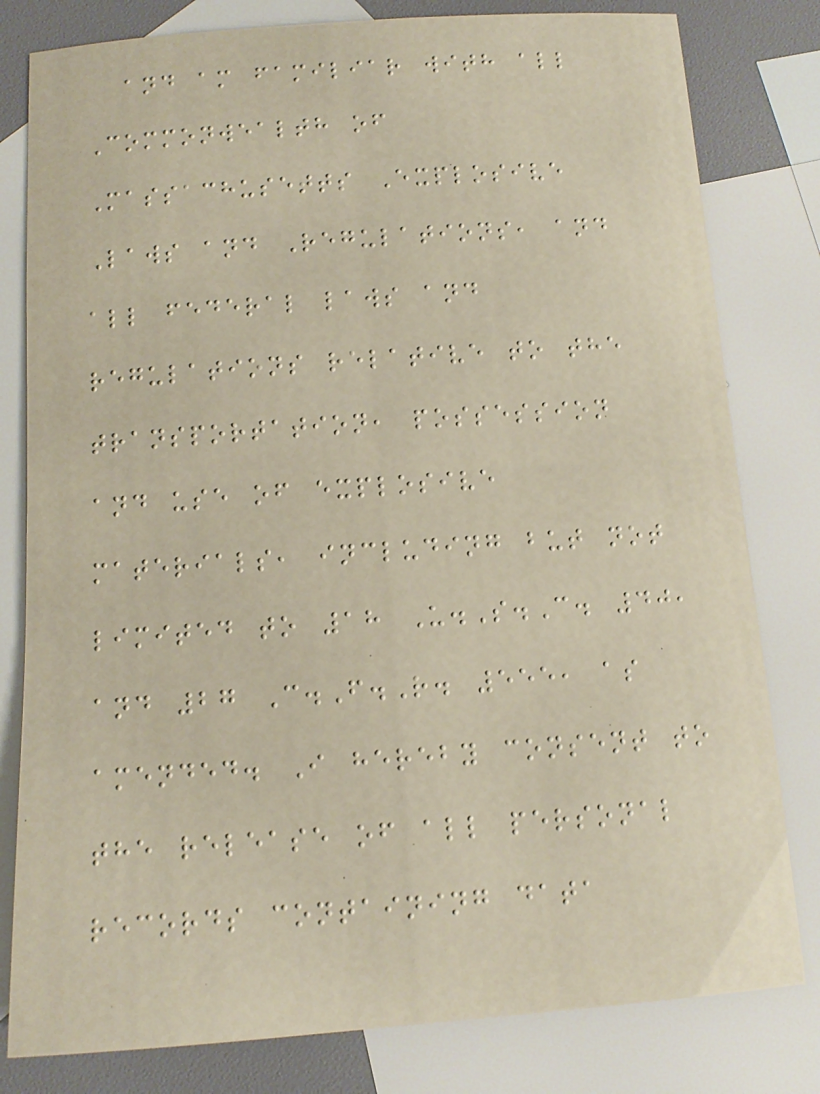and am familiar with all
Commonwealth of
Massachusetts Explosive
Laws and Regulations, and
all federal laws and
regulations relative to the
transportation, possession
and use of explosive
materials, including but not
limited to 18 U.S.C. 40,
and 27 C.F.R. 555, as
amended. I hereby consent to
the release of all personal
records containing data
